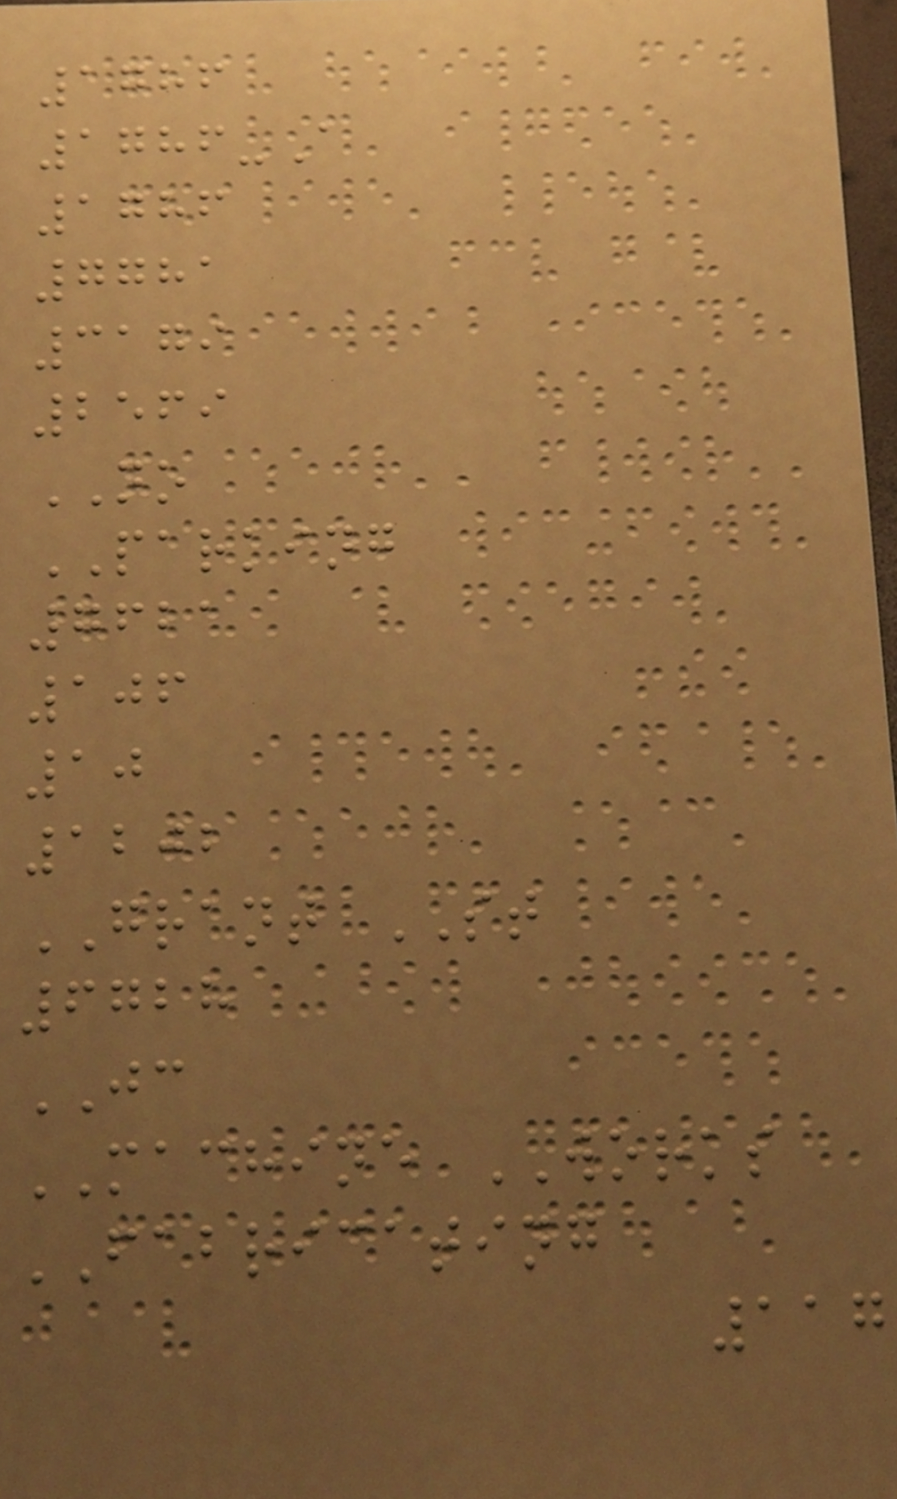1786
1786-A
1786
7781
3179
2569
NO
PARKING
7621
106
10
1202
GRANT ST
6728
JC
MACHINE WORKS
FABRICATING
117
